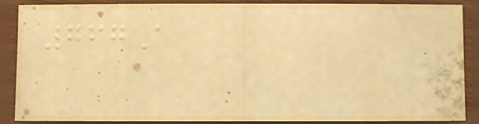767A
